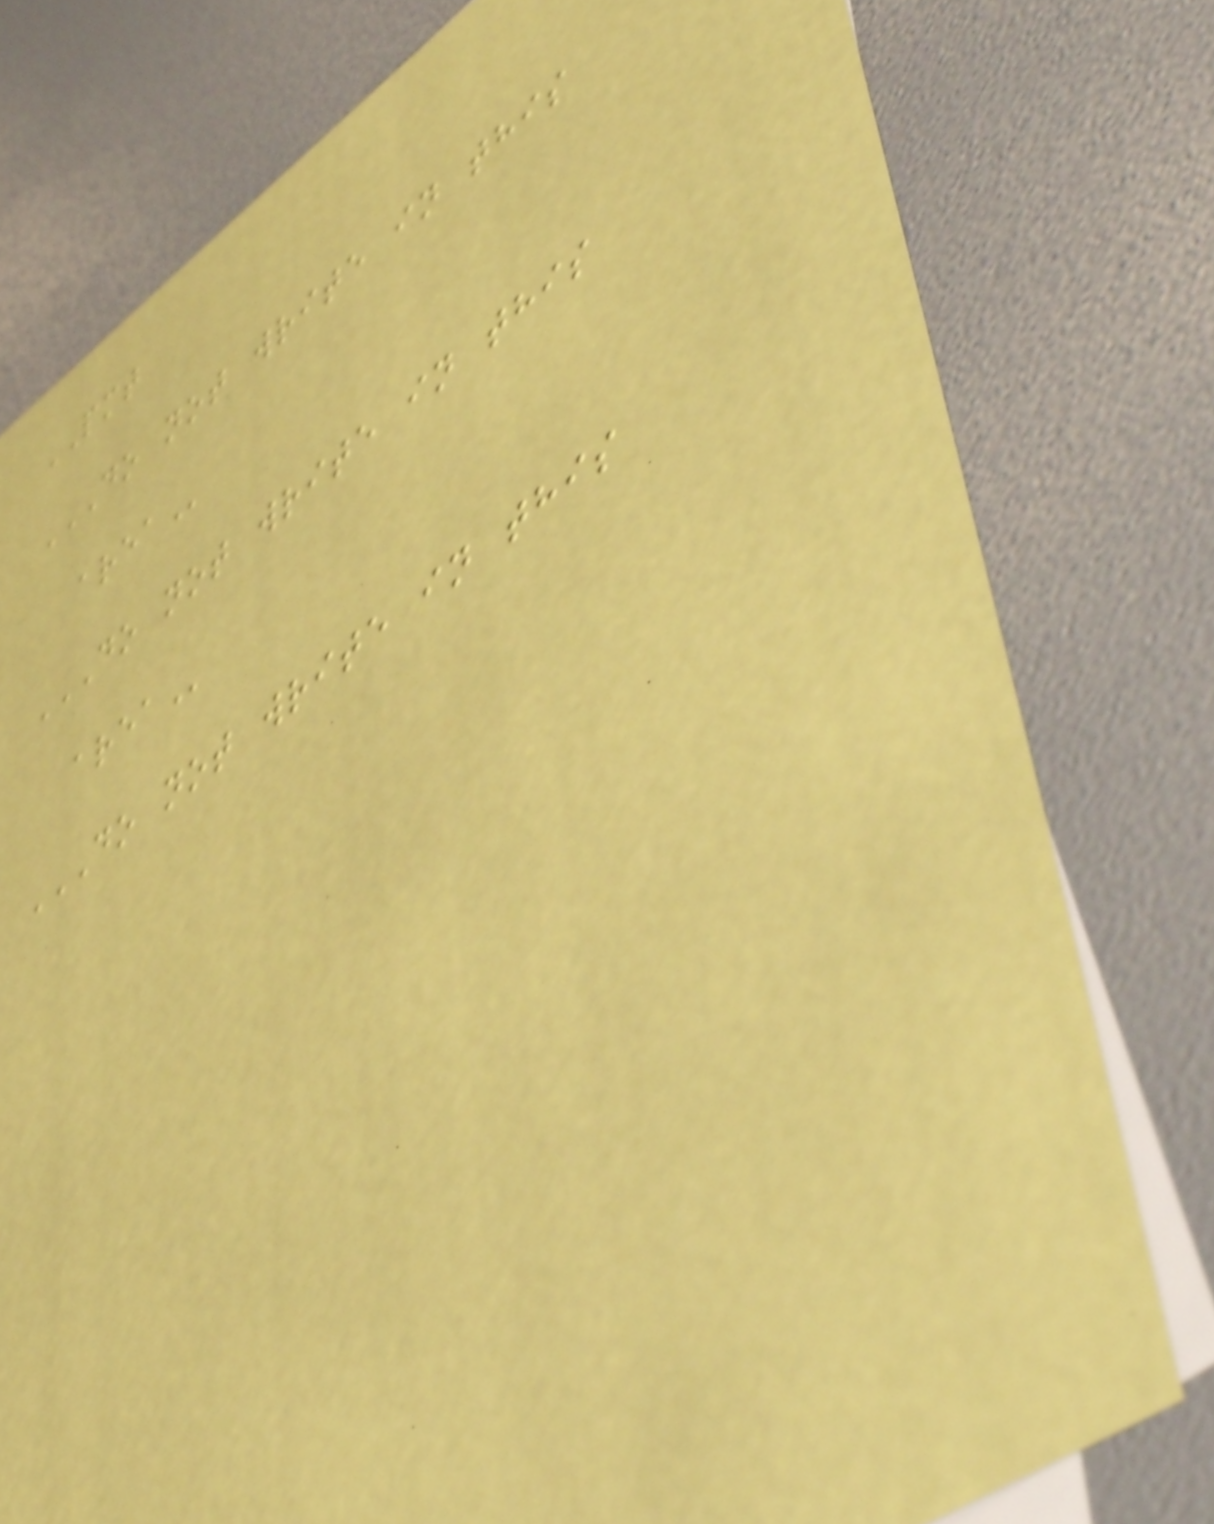PMT
DO NOT WRITE IN THIS
AREA
DO NOT WRITE IN THIS
AREA
DO NOT WRITE IN THIS
